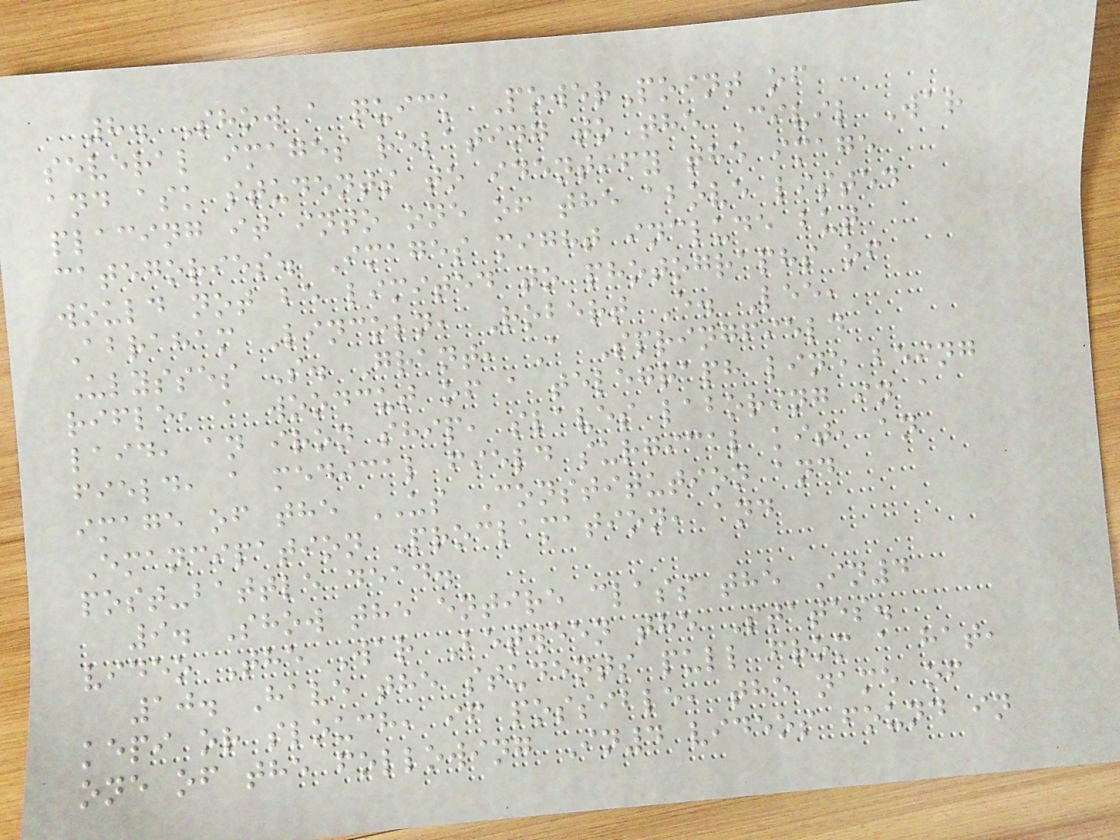8. Show a quick PowerPoint of
several images relating to the Civil War
and ask students to identify the image
placing it into one of the above listed
categories. Images might include but
would not be limited to photographs of
Abraham Lincoln, Robert E. Lee,
Ulysses S. Grant, A Springfield
rifle, a woodcut of a telegraph line being
laid, an iron ship, slaves laboring in a
field, a medical field surgical kit, an
image of the US Constitution and
Emancipation Proclamation, and
post-battle dead.
9. Show the entire class the In4
video The War Between the States.
10. Have the students pull from a hat,
kepi or slouch, if possible, the name of
one of the following In4 videos found in
